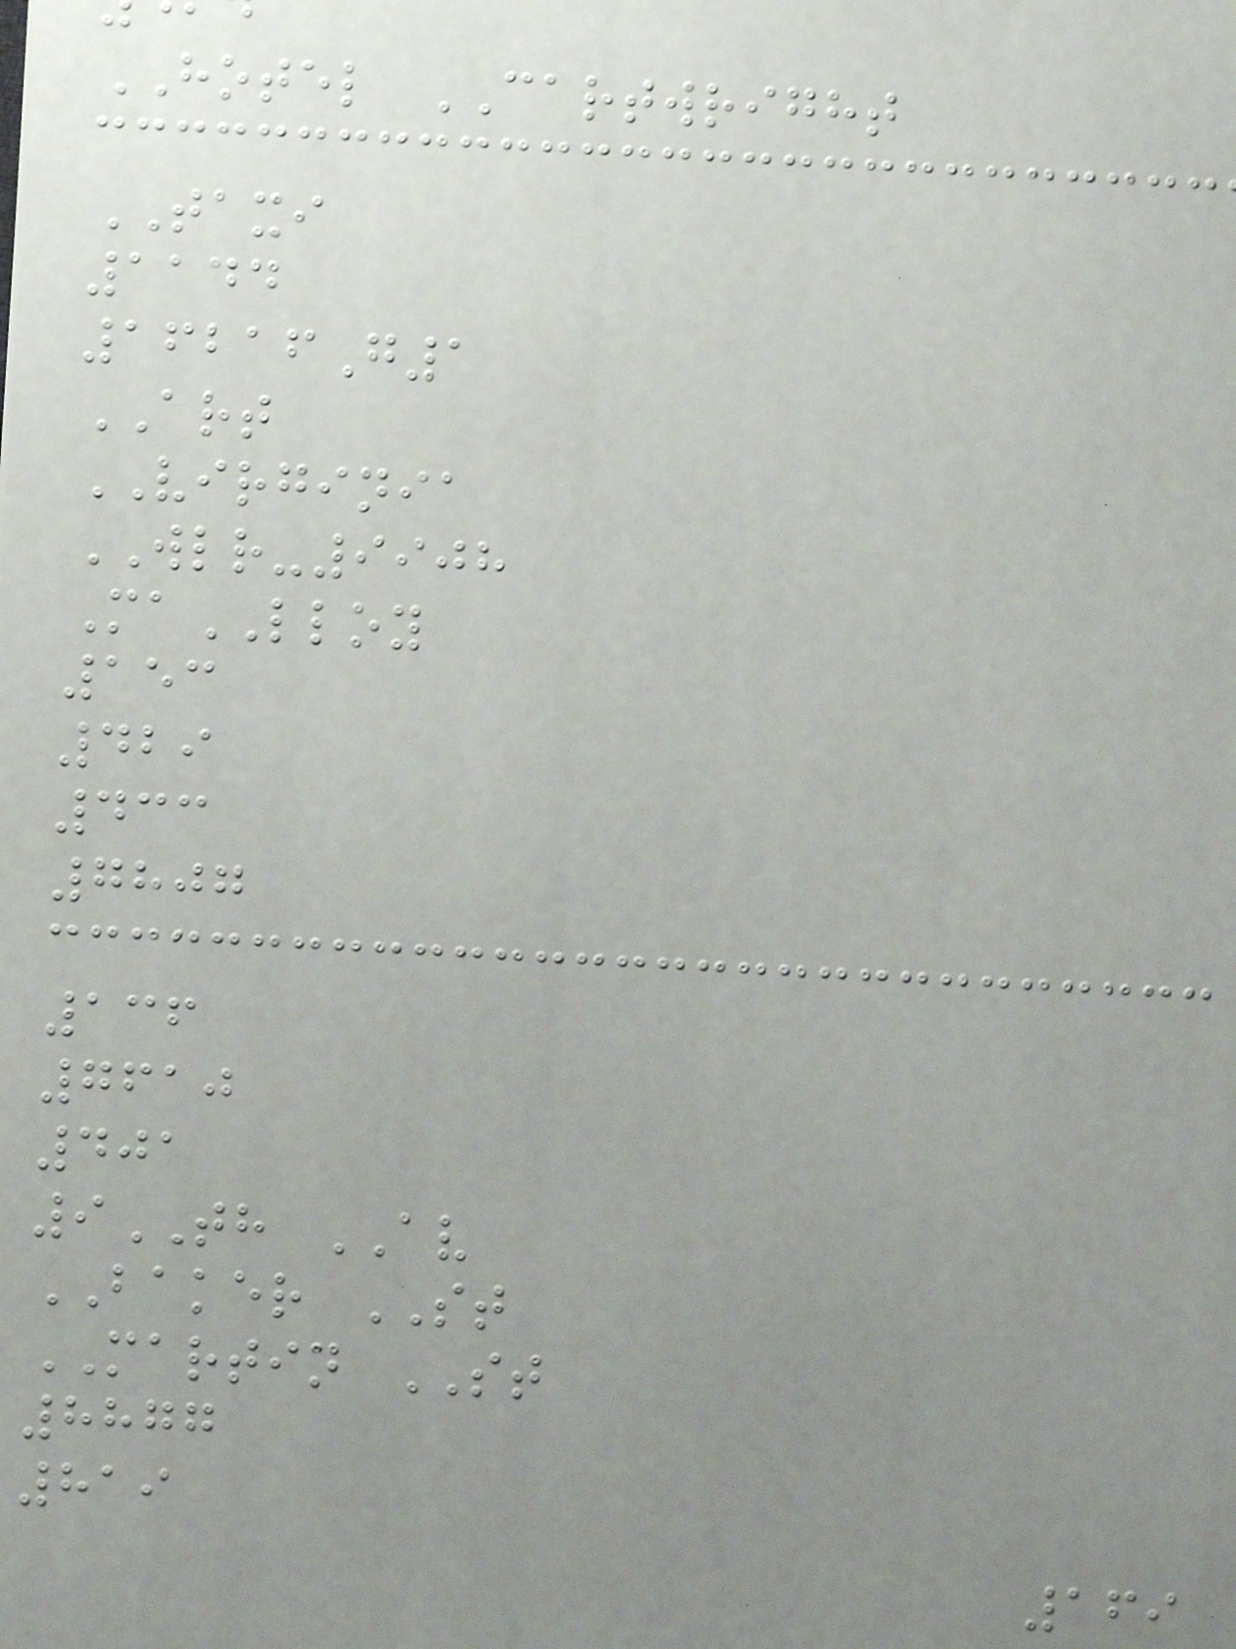HOTEL CARTWRIGHT
TAXI
1144
16216G1
ART
VIRGINIA
WLR-9908
MaLLOY
153
429
433
7807
136
7610
401
9TH AV
BAKER ST
MARTIN ST
8877
819
169
